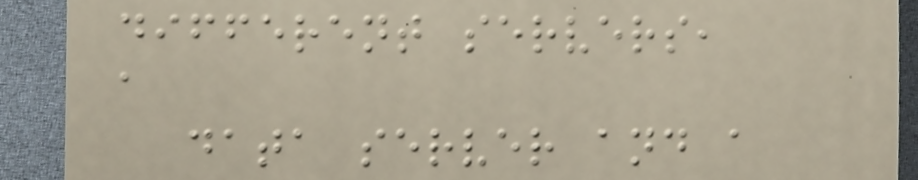different servers,
a
data server and a
